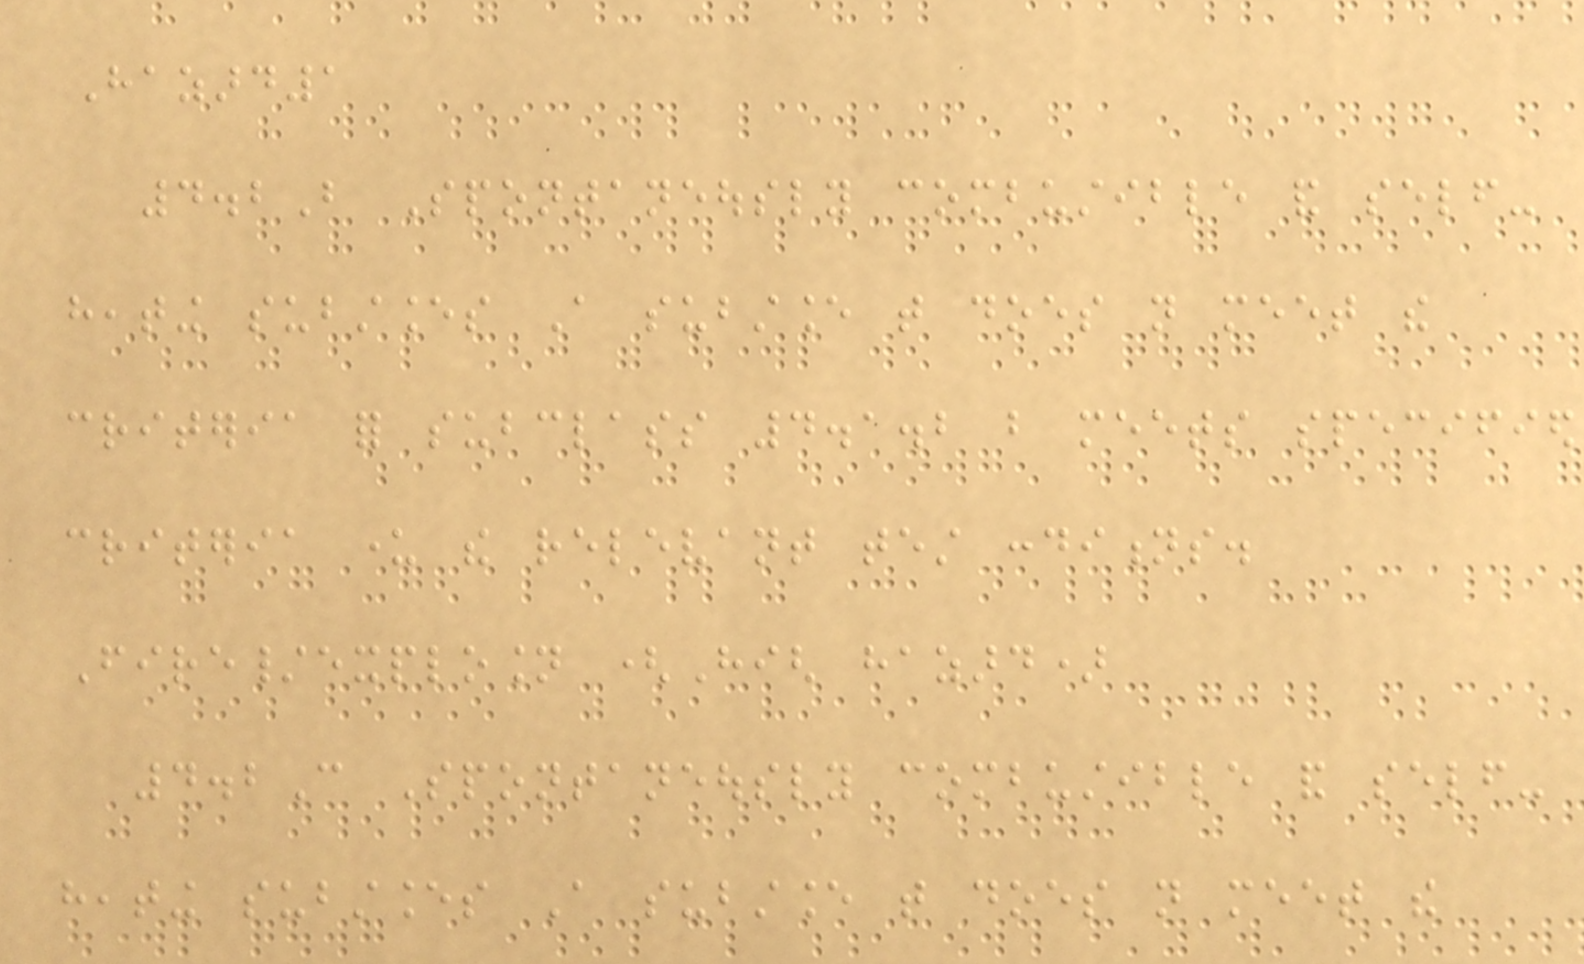Hazard1
4.2B Spontaneously combustible and self-
heating substances A substance that does not meet the
criteria for subclass 4.1.2 but meets specified
criteria under the relevant test conditions.
Fire/explosion (High hazard)
4.2C Spontaneously combustible and self-
heating substances A substance that does not meet the
